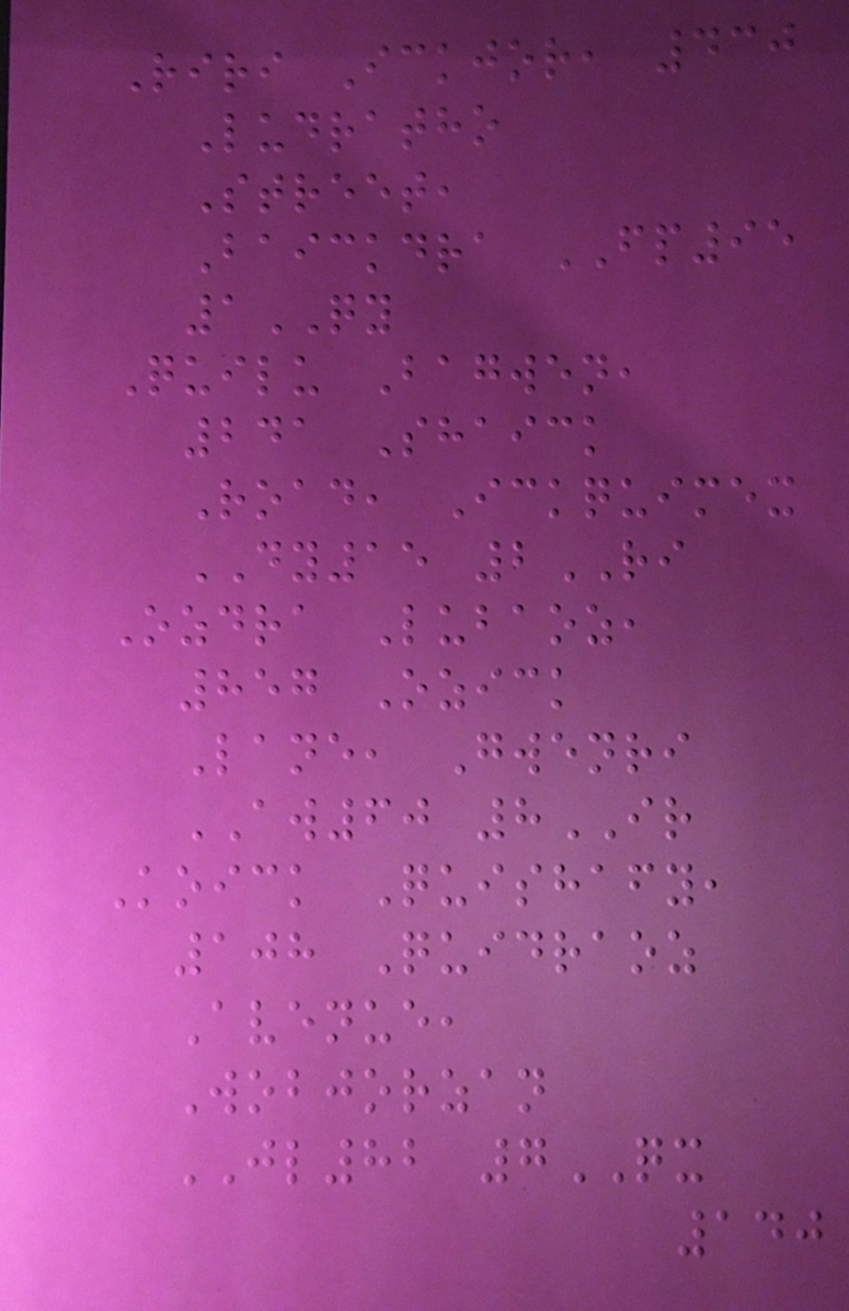Riri Ickjor, 430
Ludratho
Street,
Baickdra FP95
1QY
Quilu Bagwen,
241 Shaick
Road, Ickquimex
DY15 2RI
Ozdra Lubaoz,
857 Ozick
Lane, Gwenri
AW60 8IR
Koick Quishafy,
108 Quidraoz
Avenue,
Wobjorzan
JL82 7QX
140
